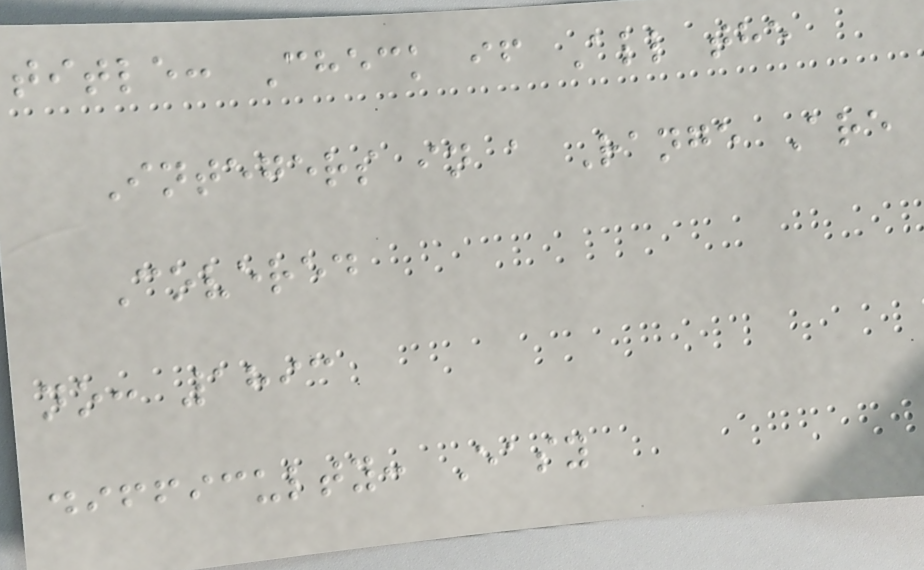title: Check if All the
Integers in a Range Are
Covered
no: 1893
difficulty: Easy
